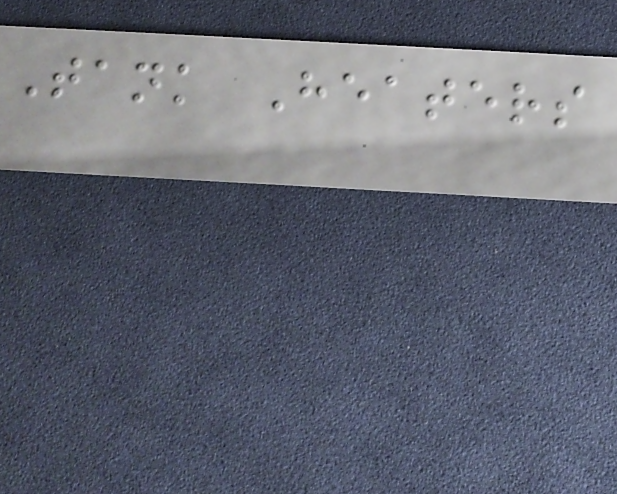Tank Heaters
